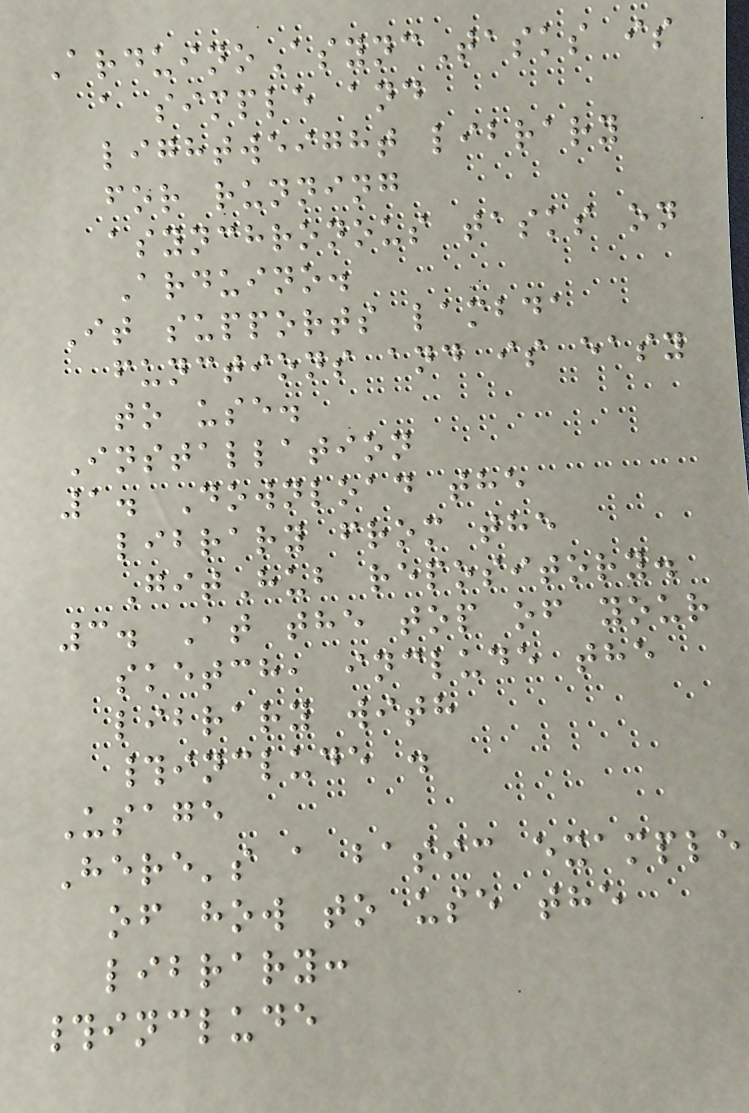ArduinoAsyncTasks is
a simple and
lightweight library
for running
asynchronous tasks on
Arduino.
It supports lambda
functions and is easy
to use.
Installation
1. Download the
library from the
GitHub repository.
3. At the top of your
sketch, include the
library with
#include .
Usage
Here's a basic example
of how to use the
library:
#include
